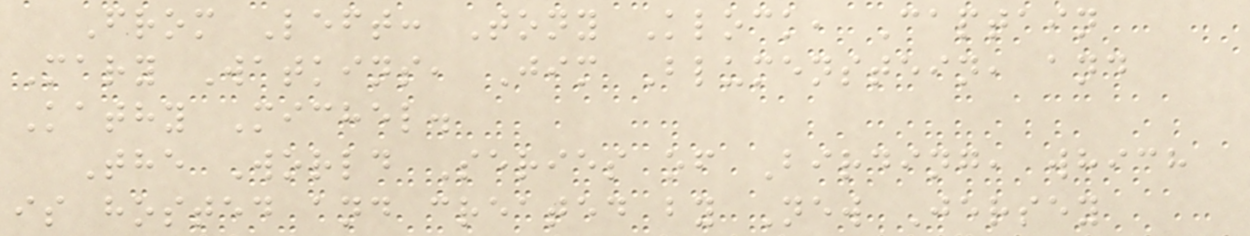From Left: Tony Klock, Captain
Mary Watkins, Jim Blumenstein, and
Kathy Michel.
The World Series of Birding, which
is hosted and created by New Jersey
